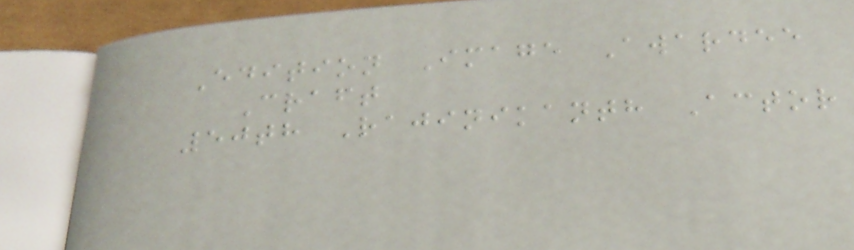Edition Image Awardee
Craft
50th Rajinikanth Actor
